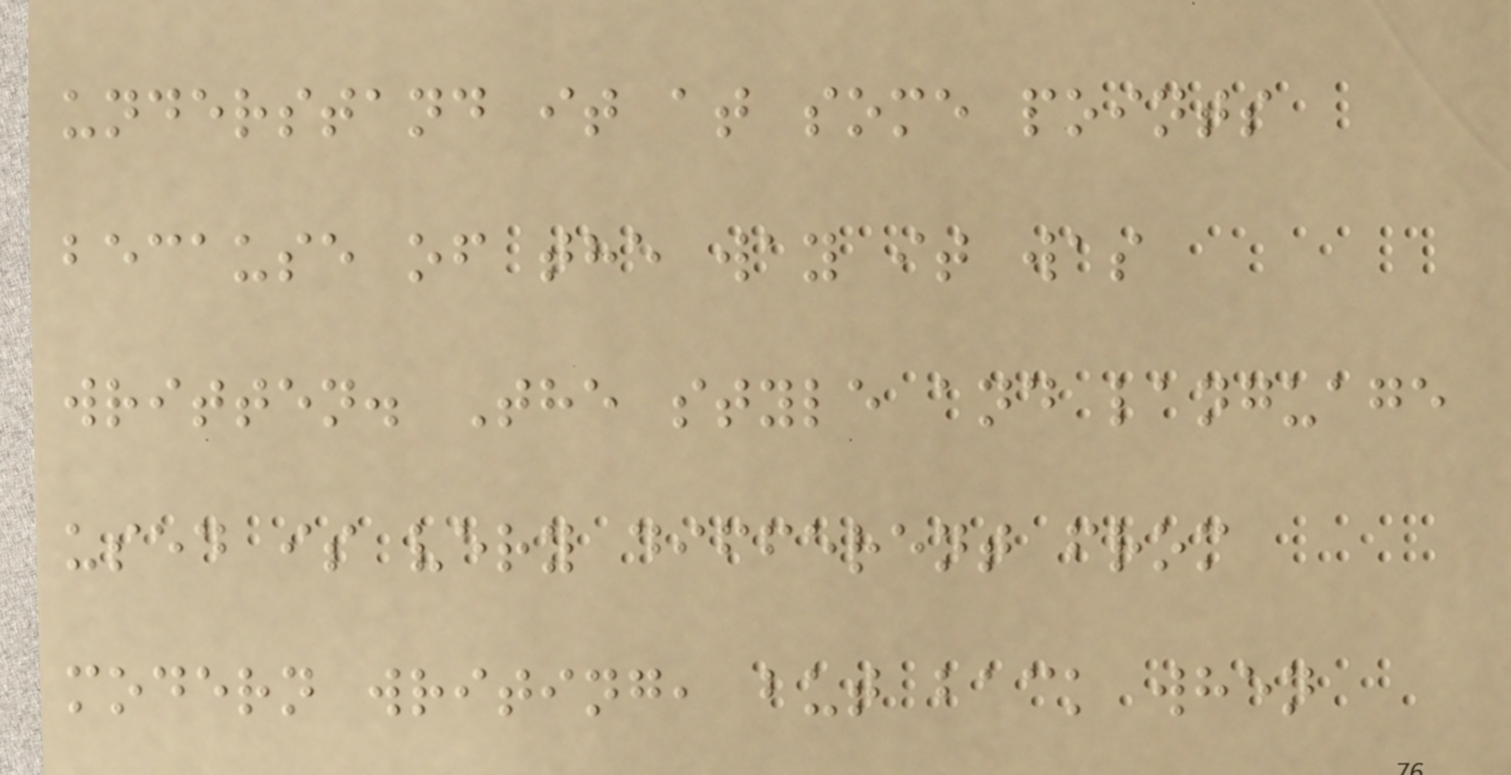understand it at some points
because of the way it was
written. The style and language
used is very different from
modern writing, but back when
